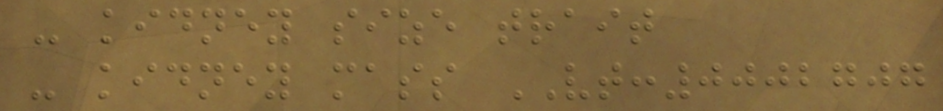- kidney size trait
- kidney mass VT:0002707
